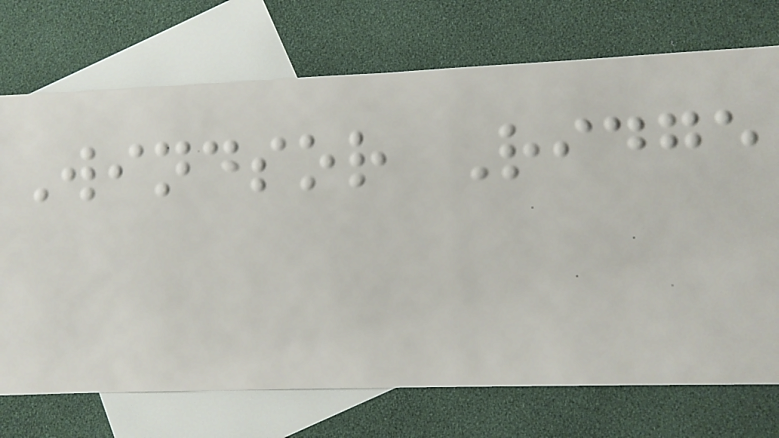Windsor Ridge
